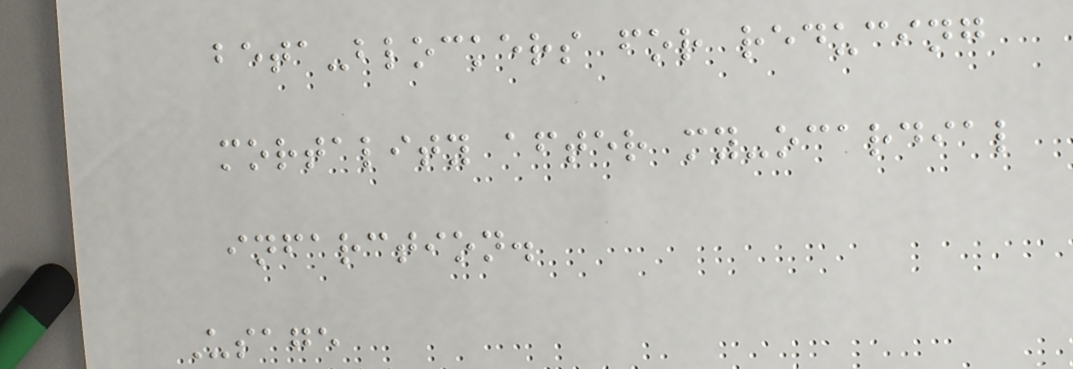beta-blockers for reducing
mortality after my-ocardial
infarction.
Usage
